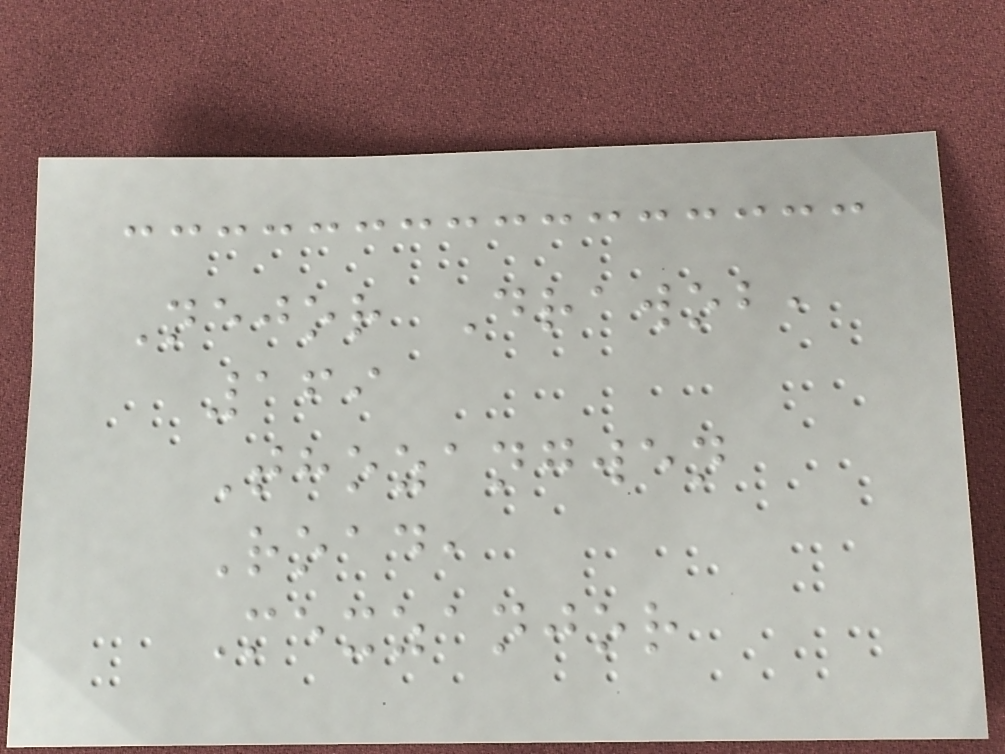Nejor Drawob,
169
Thozangwen
Road,
Mexzanjor
